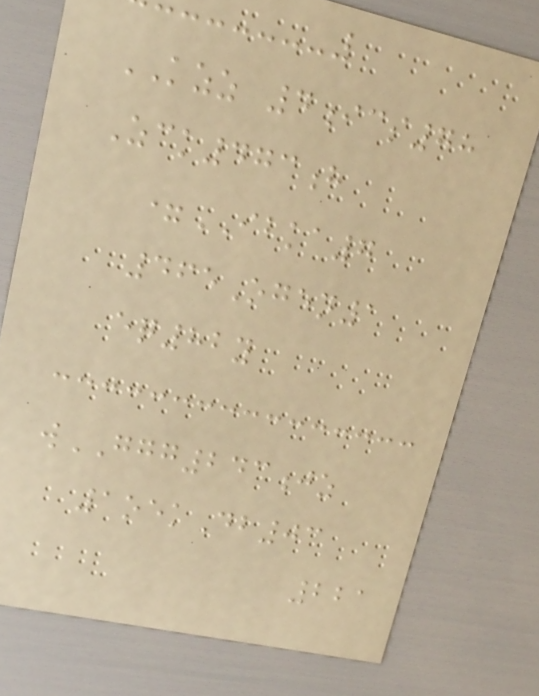KZZ 4ics78
Zck473h
=IBKA7
465Ogen1
eq82y
wGGG243jz
1oekDb03
221
